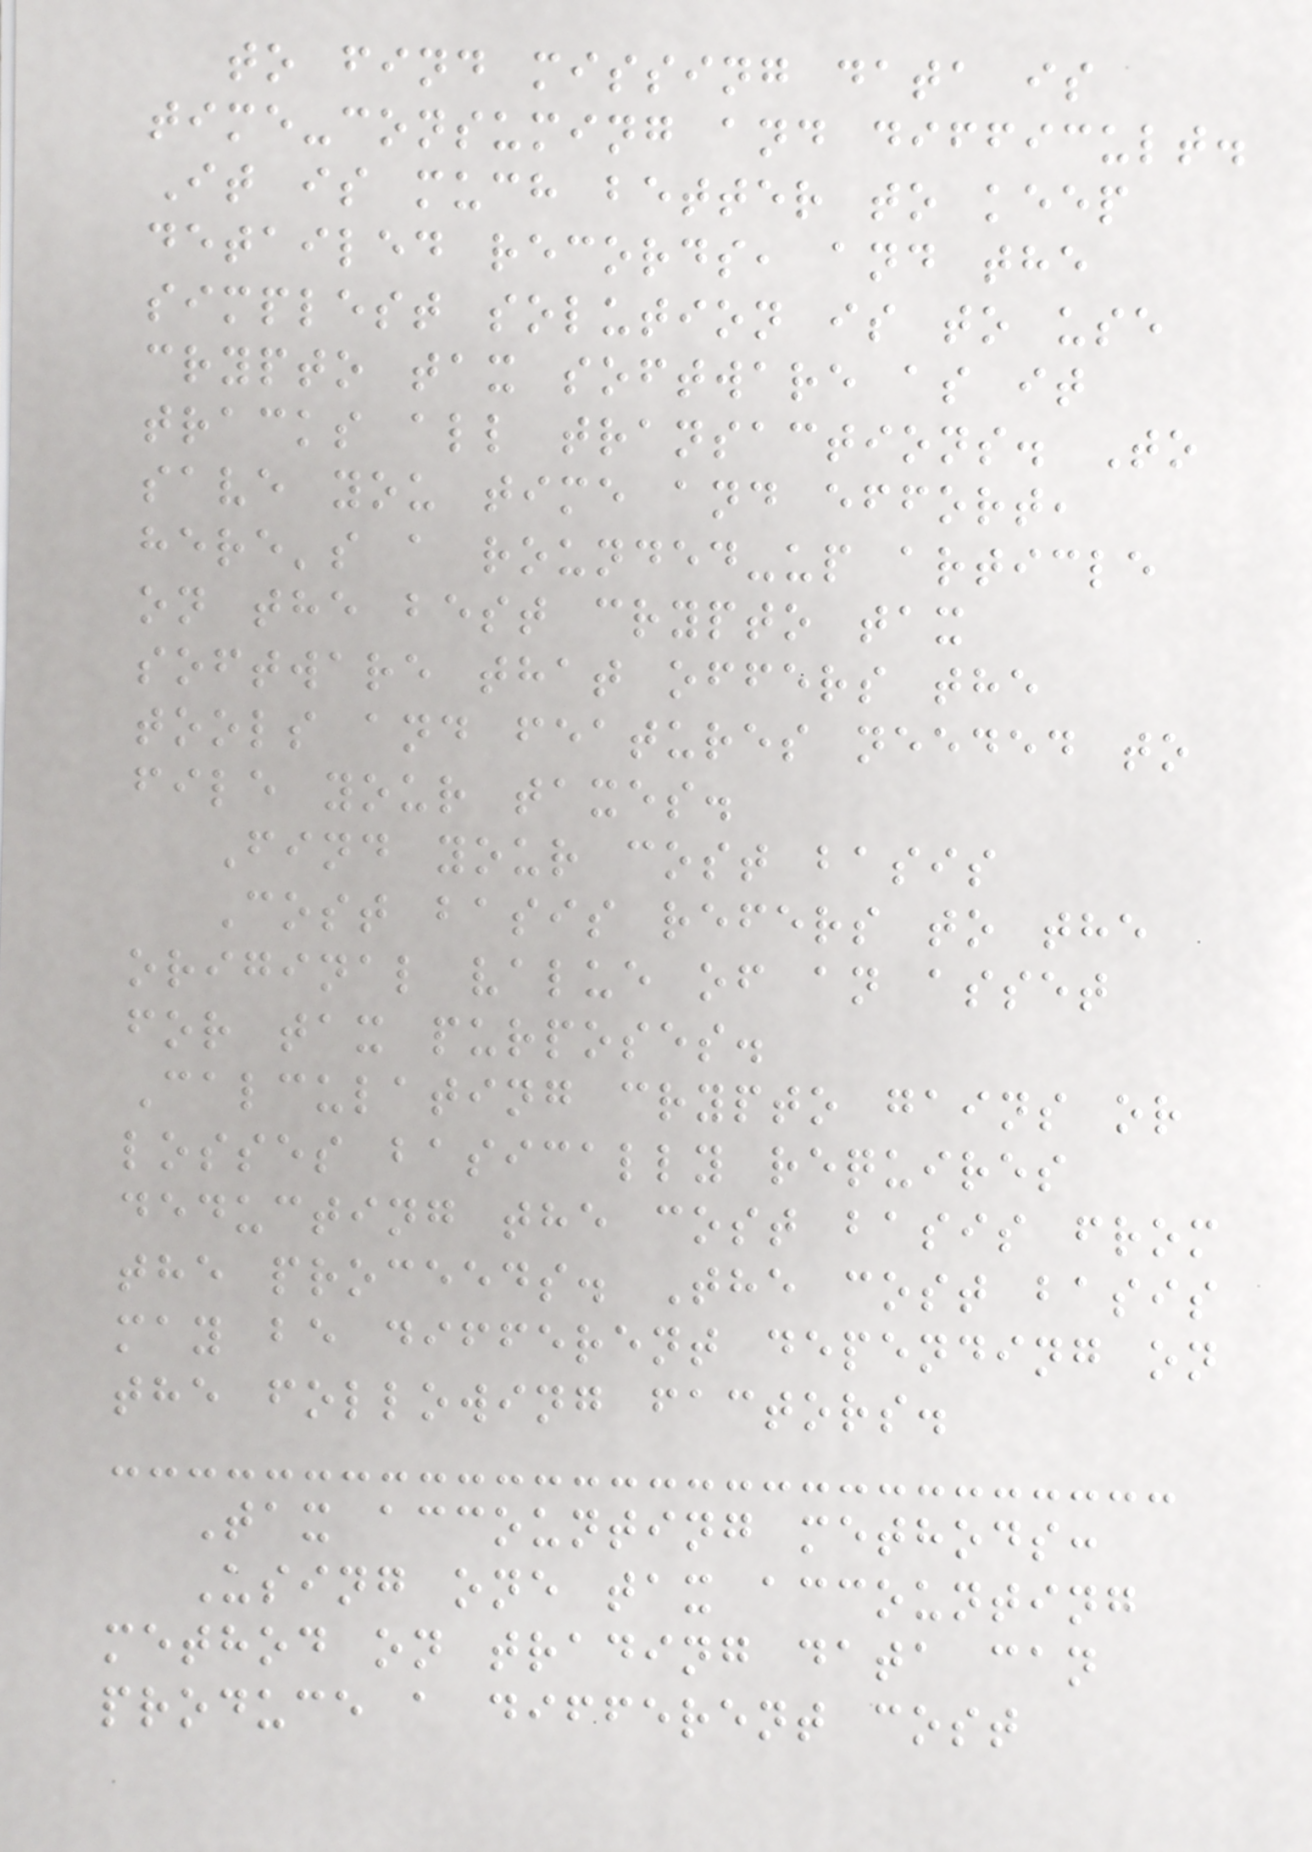to find missing data is
time-consuming and difficult.
It is much better to keep
detailed records, and the
simplest solution is to use
crypto tax software as it
tracks all transactions. To
save you time and effort,
here's a rounded-up article
on the best crypto tax
software that offers the
tools and features needed to
file your taxes.
Find your cost basis
Cost basis refers to the
original value of an asset
for tax purposes.
Calculating crypto gains or
losses basically requires
deducting the cost basis from
the proceeds. The cost basis
may be different depending on
the following factors.
Tax accounting methods:
Using one tax accounting
method on trading data can
produce a different cost
